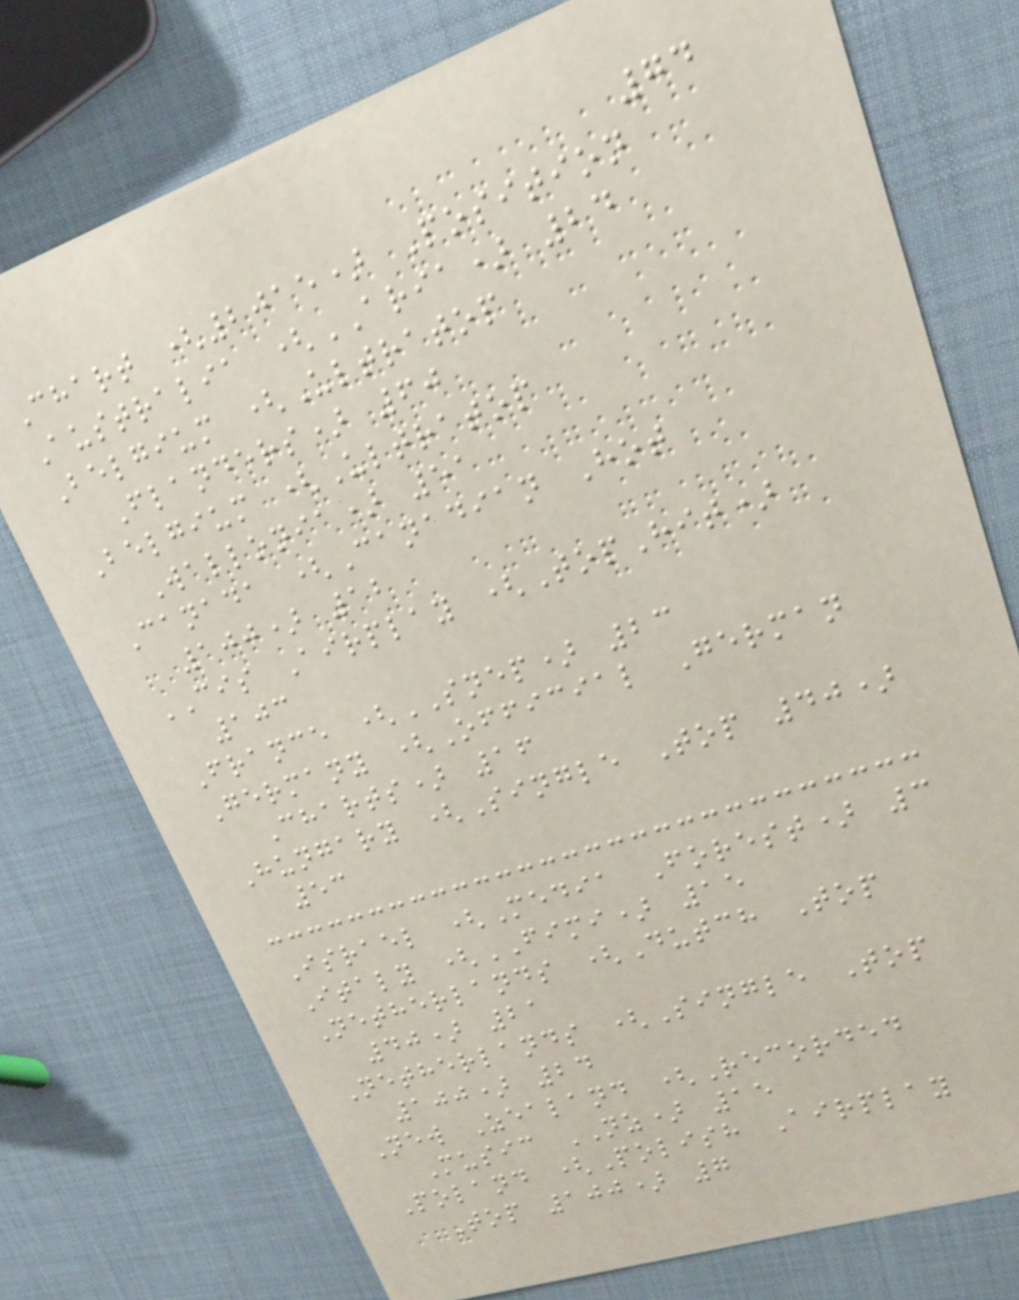74
Chart (2015) Position
Australia (ARIA) 24
Belgium (Ultratop
Flanders) 60
Belgium (Ultratop
Wallonia) 51
Canada (Canadian Hot
100) 12
CIS Airplay (TopHit)
103
France (SNEP) 23
Germany (Official German
Charts) 16
Hungary (Single Top 40)
53
Israel (Media Forest) 3
Italy (FIMI) 15
Netherlands (Dutch Top
40) 21
Netherlands (Single Top
100) 24
New Zealand (Recorded
Music NZ) 15
Poland (Polish Airplay
Top 100) 7
